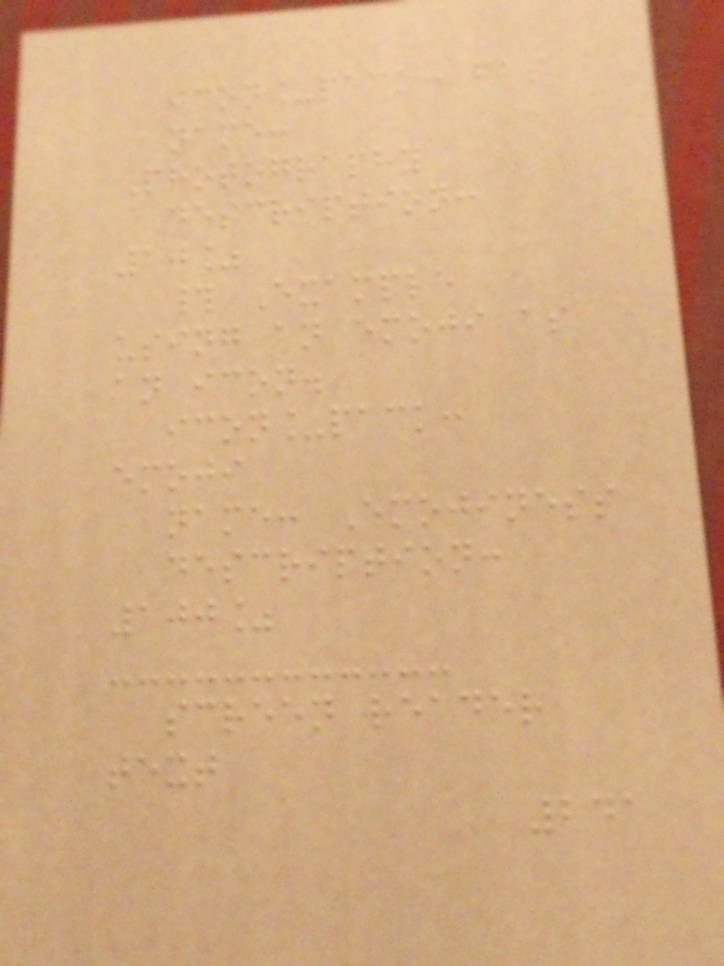icon_pack: fas
name:
Photography
description:
10%
# Example
using an emoji as
an icon.
icon_pack:
emoji
name: Emojiness
description:
100%
screen reader
text
241
